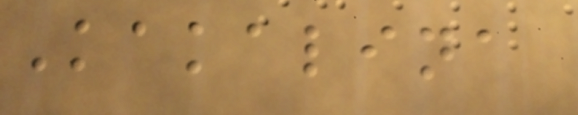Kakalina
